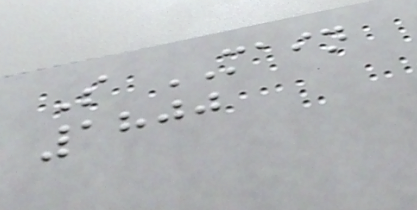S MAIN
1800
